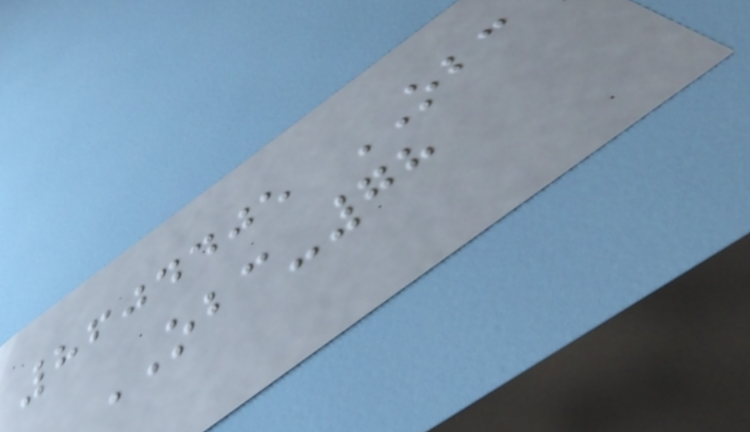8604405 OBC
OBC-78
